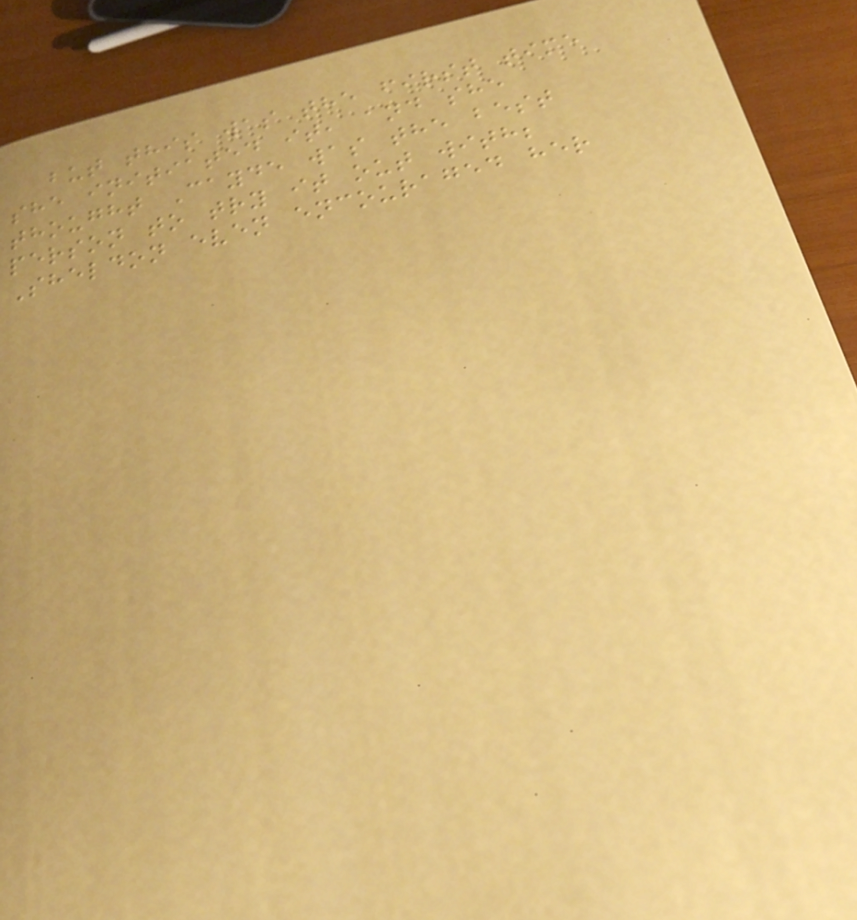but this was the first time
she initiated it, and she
thought Cayde was the best
person to try it out with;
Sheldon even encouraged her
